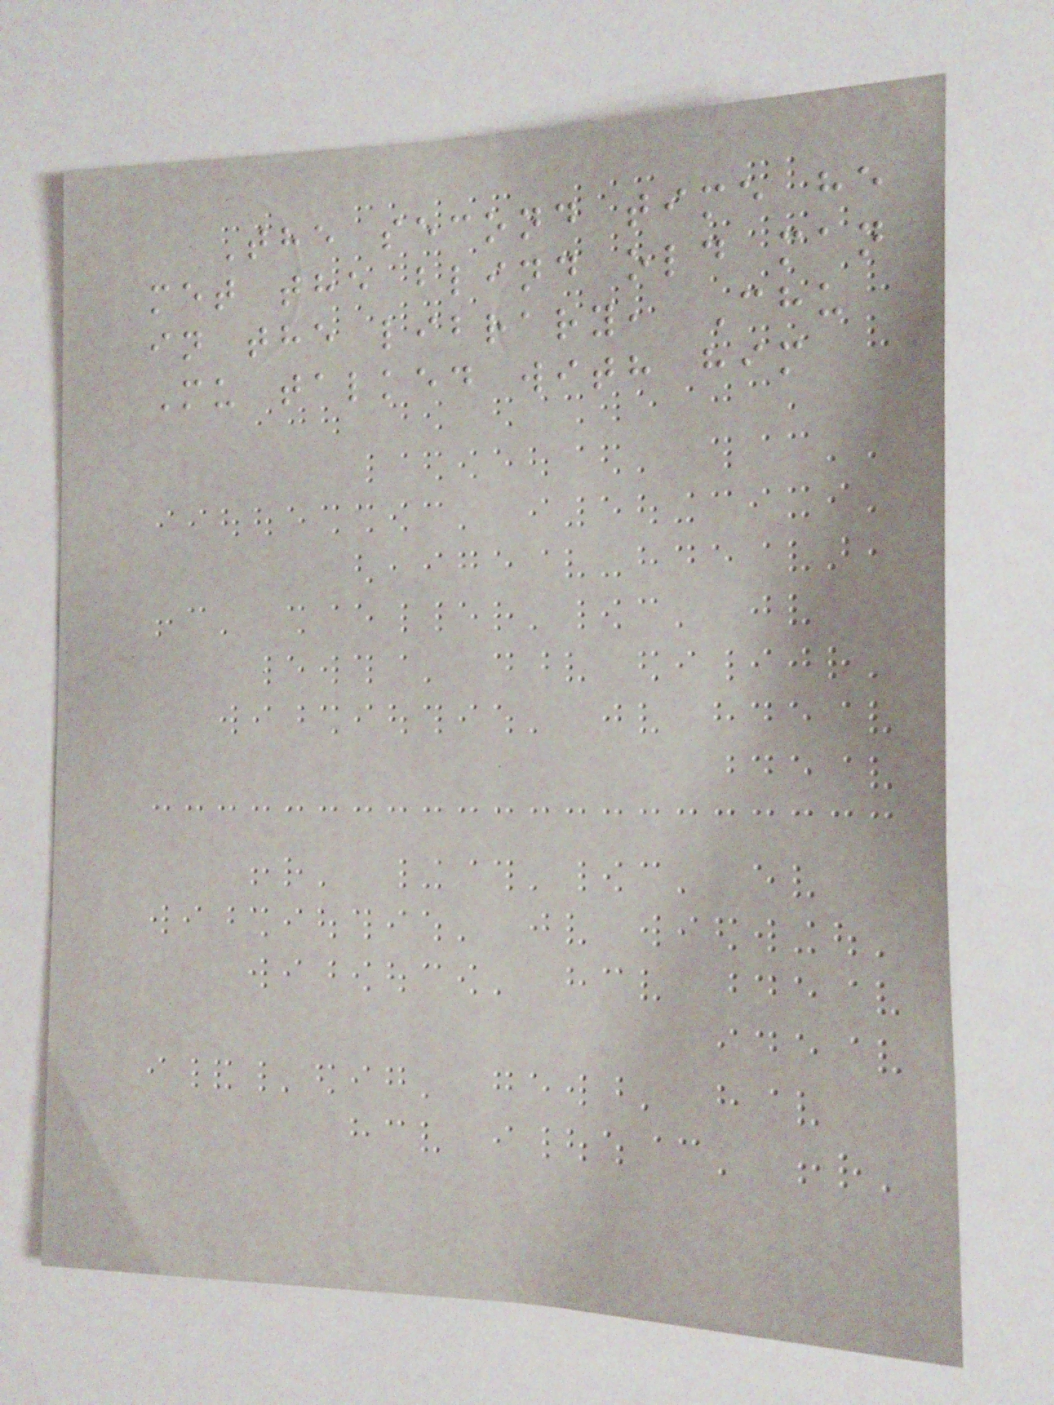The second time he
met the blind old man
in the library, Chu
Mu talked with him
